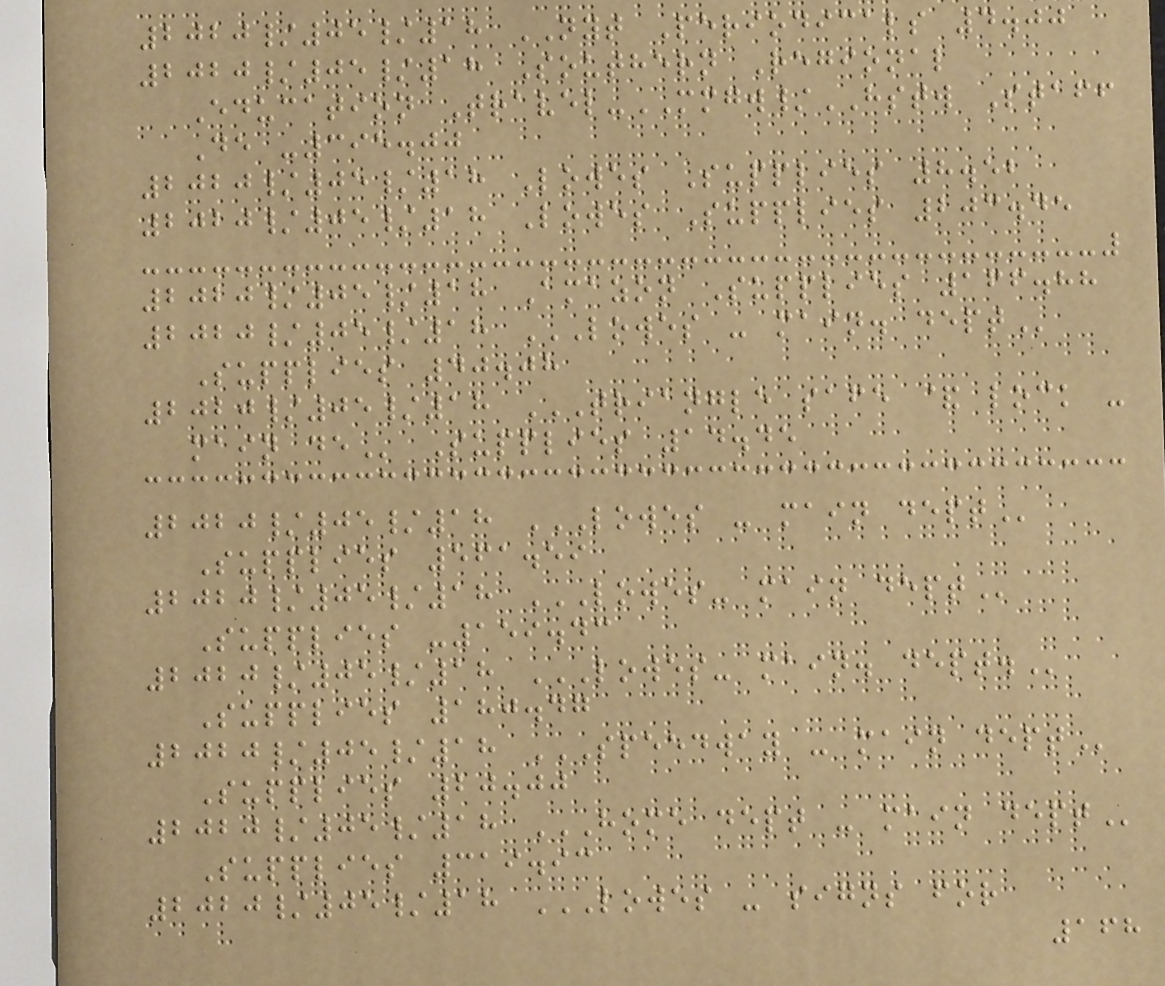2020/05/18 NYT Periodicals 4.00
2020/05/18 Southern Regional
Education Travel-MMGW/HSTW Staff
De -395.00
2020/05/18 Lowes Supplies 8.52
2020/05/18 Lowes Supplies 203.45
2020/05/18 Amazon Supplies 166.88
2020/05/18 LOWES - MAIN. DEPT
Supplies 40.08
2020/05/18 TRIANGLE SAFE & LOCK -
MAIN DE Supplies 14.45
2020/05/18 LOWES - MAIN DEPT
Supplies 561.59
2020/05/18 LOWES- MAIN DEPT
Supplies -159.43
2020/05/18 LOWES- MAIN. DEPT.
Supplies 180.47
2020/05/18 SPEEDWAY - MAIN DEPT
Supplies 20.00
2020/05/18 HOME DEPT - MAIN DEPT
Supplies 319.93
2020/05/18 LOWES - SIGNS FOR
168
